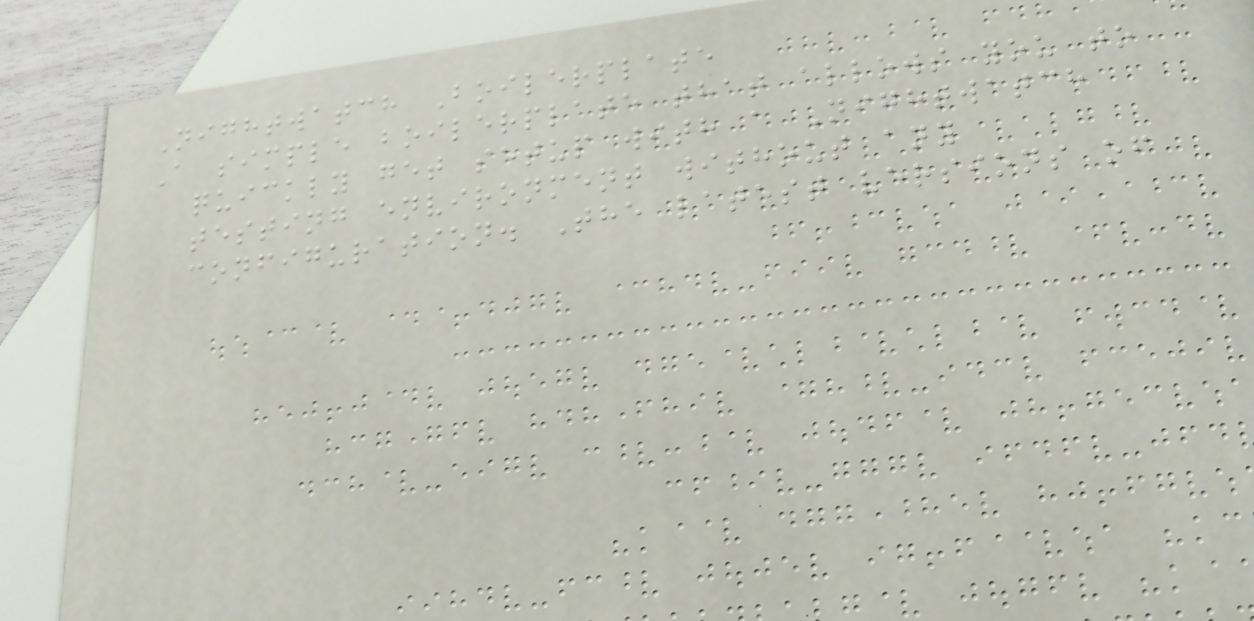Nightwatch Boilerplate
A simple boilerplate that allows you to
quickly get setup with a Nightwatch
testing environment without any
configuration. The latest versions of
